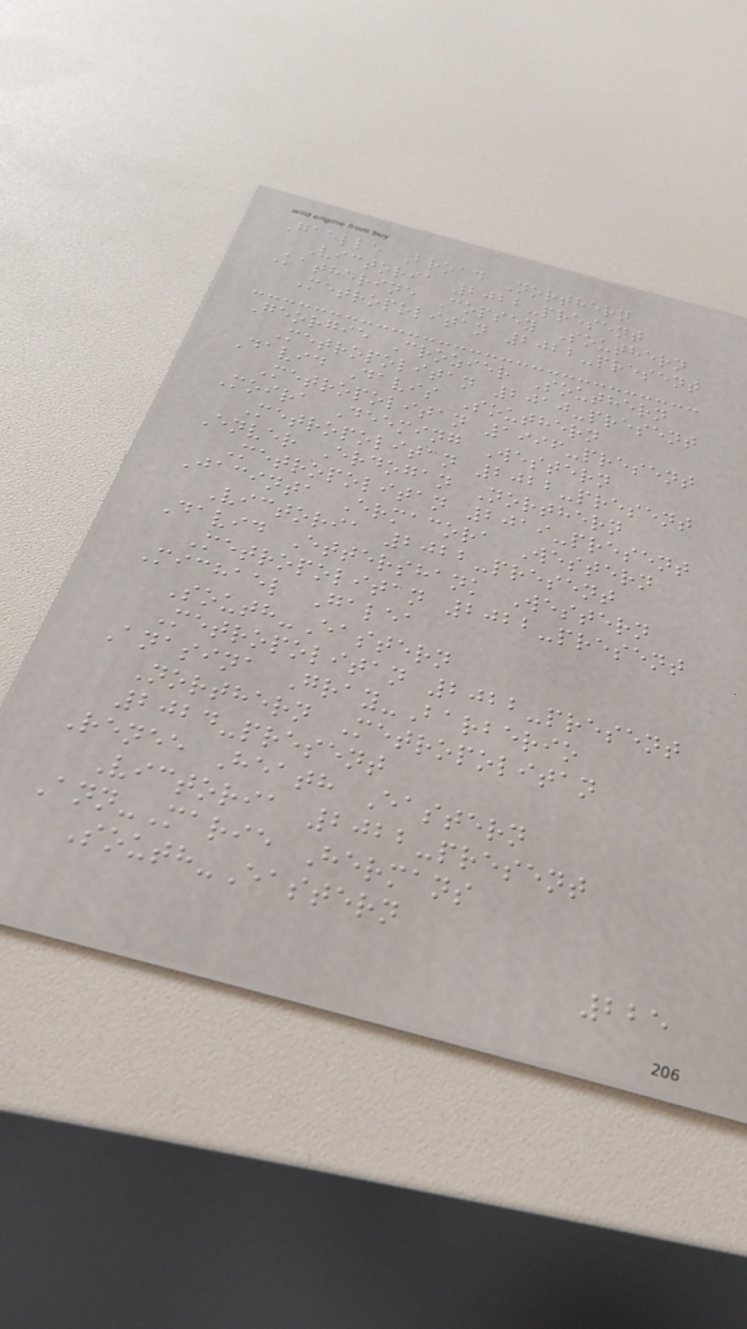Gaelle Broad Northern
Victoria 2022-present
Katherine Copsey Southern
Metropolitan 2022-present
Georgie Crozier Southern
Metropolitan 2010-present
David Davis Southern
Metropolitan 1996-present
Moira Deeming Western
Metropolitan 2022-present
Enver Erdogan Northern
Metropolitan 2019-present
Jacinta Ermacora Western
Victoria 2022-present
David Ettershank Western
Metropolitan 2022-present
Michael Galea
South-Eastern
Metropolitan 2022-present
Anasina Gray-Barberio
Northern Metropolitan
2024-present
Renee Heath Eastern
Victoria 2022-present
Ann-Marie Hermans
South-Eastern
225
